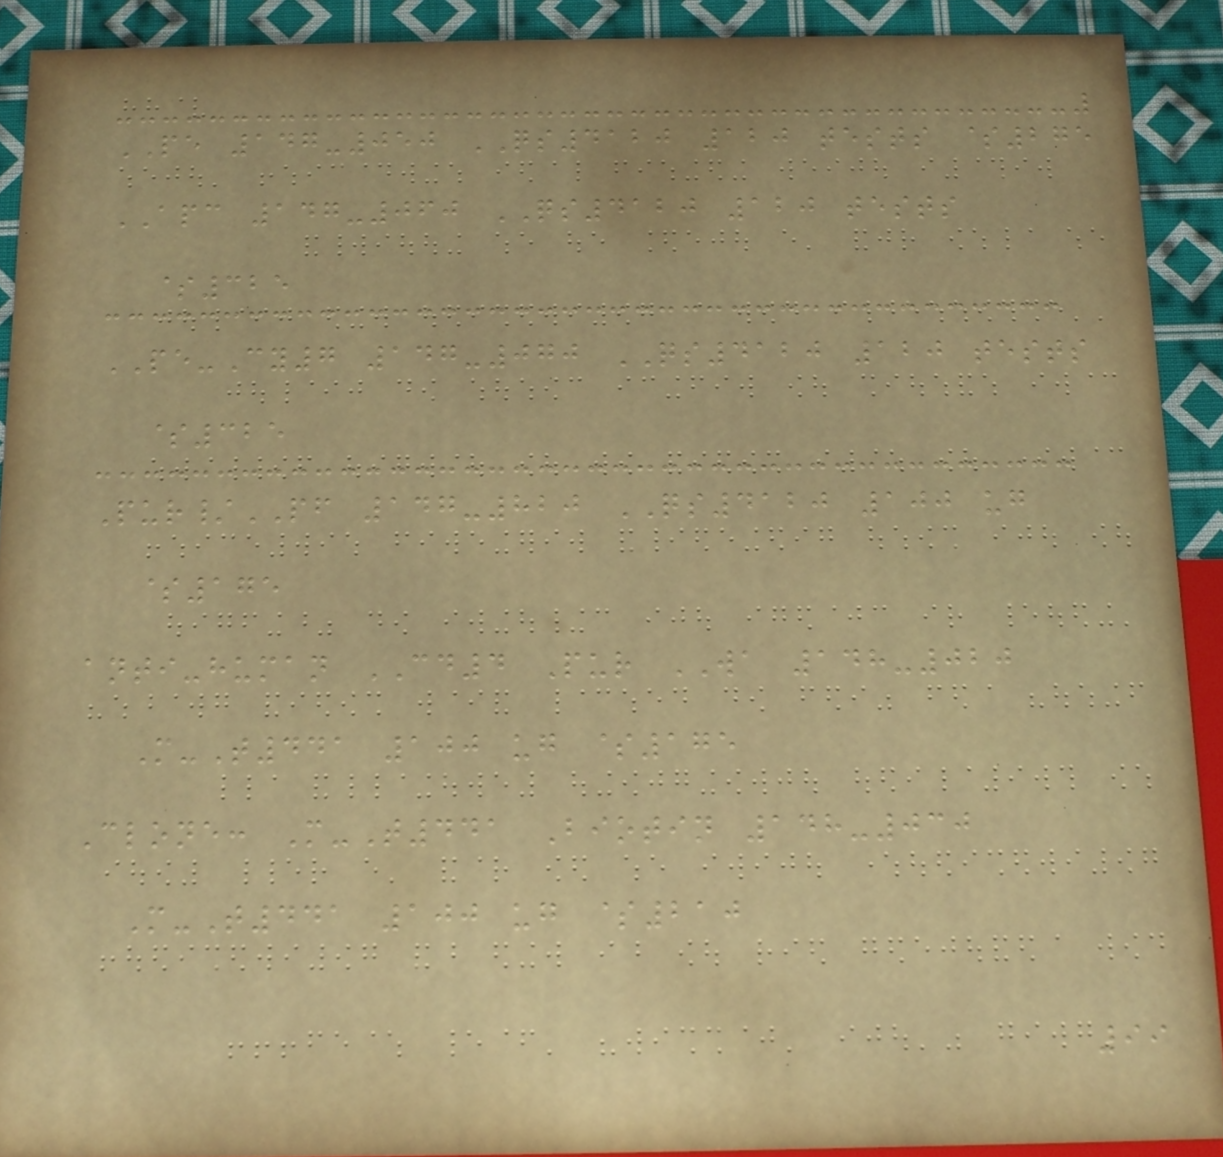PE 147-050 QS4120 120 tests $275
APC 147-060 QS4120 120 tests
$325
PE-Cy7 147-070 QS4120 120 tests
$325
Pur/PF 147-820 QS4120 100 ug
$175
anti-human CD4 Pur WA 148-020
M-T441 100 ug $175
Clone: M-T441 Biotin 148-030
M-T441 100 ug $210
99
